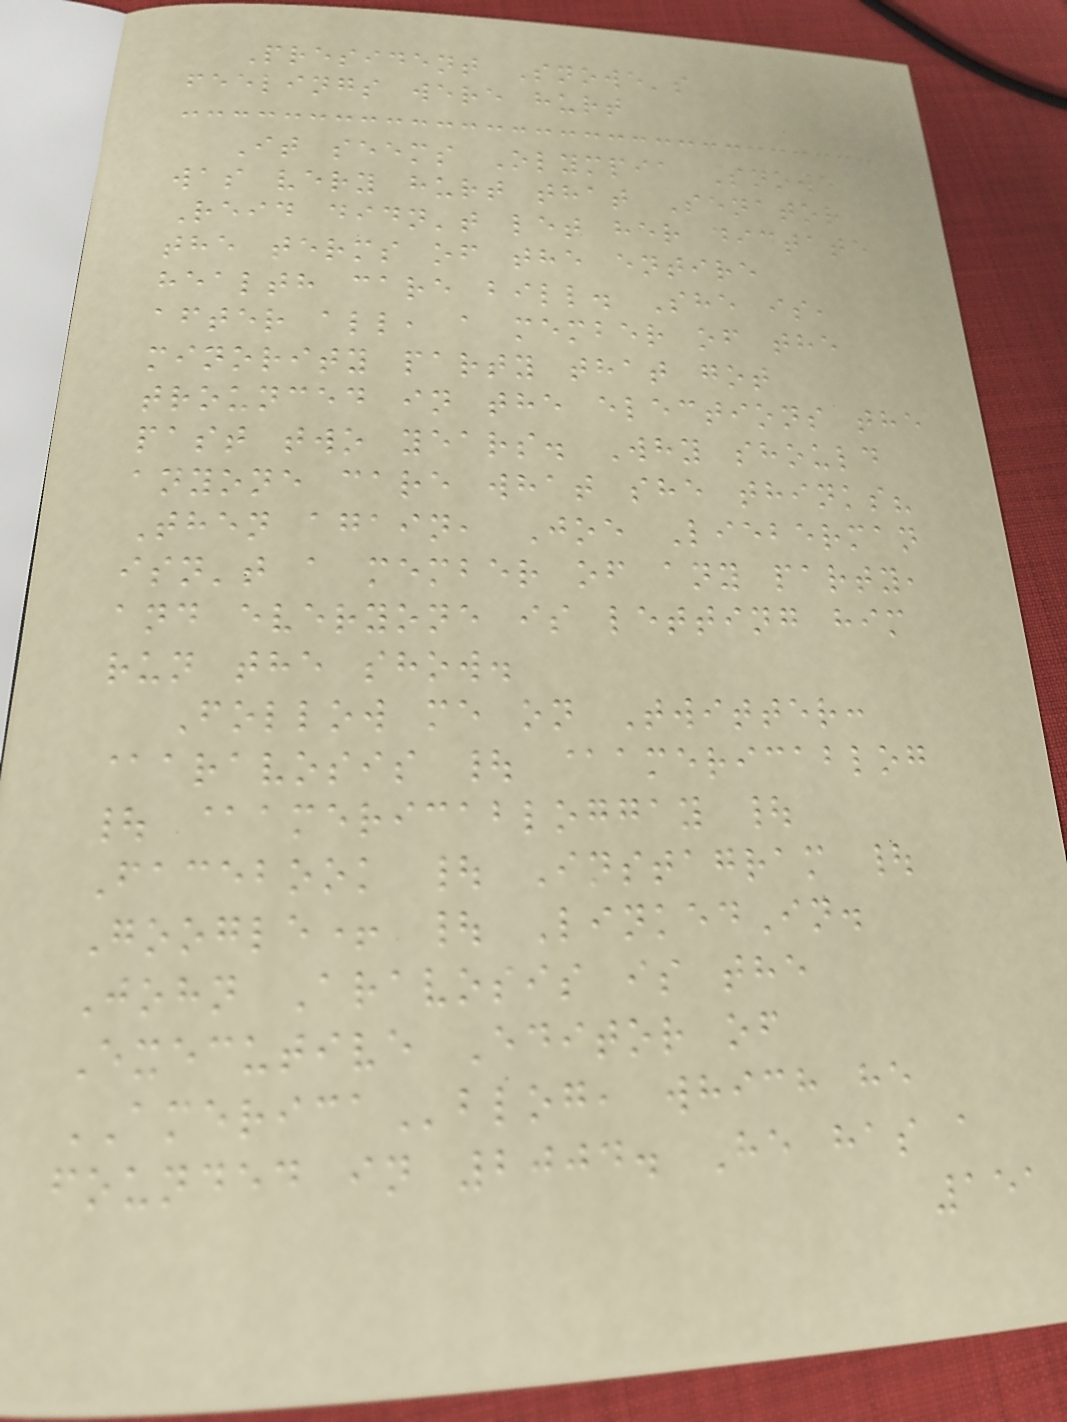President Snowe's
feelings were hurt
It seems Olympia Snowe
was very hurt that Senator
Reid didn't let her dictate
the terms of the entire
health care bill. She is,
after all, a member of the
minority party that got
trounced in the elections the
past two years. Why should
anyone care what she thinks?
Then again, Joe Lieberman
isn't a member of any party,
and everyone is letting him
run the show.
Follow me on Twitter:
@aravosis | @americablog
| @americabloggay |
Facebook | Instagram |
Google+ | LinkedIn.
John Aravosis is the
Executive Editor of
AMERICAblog, which he
founded in 2004. He has a
151
